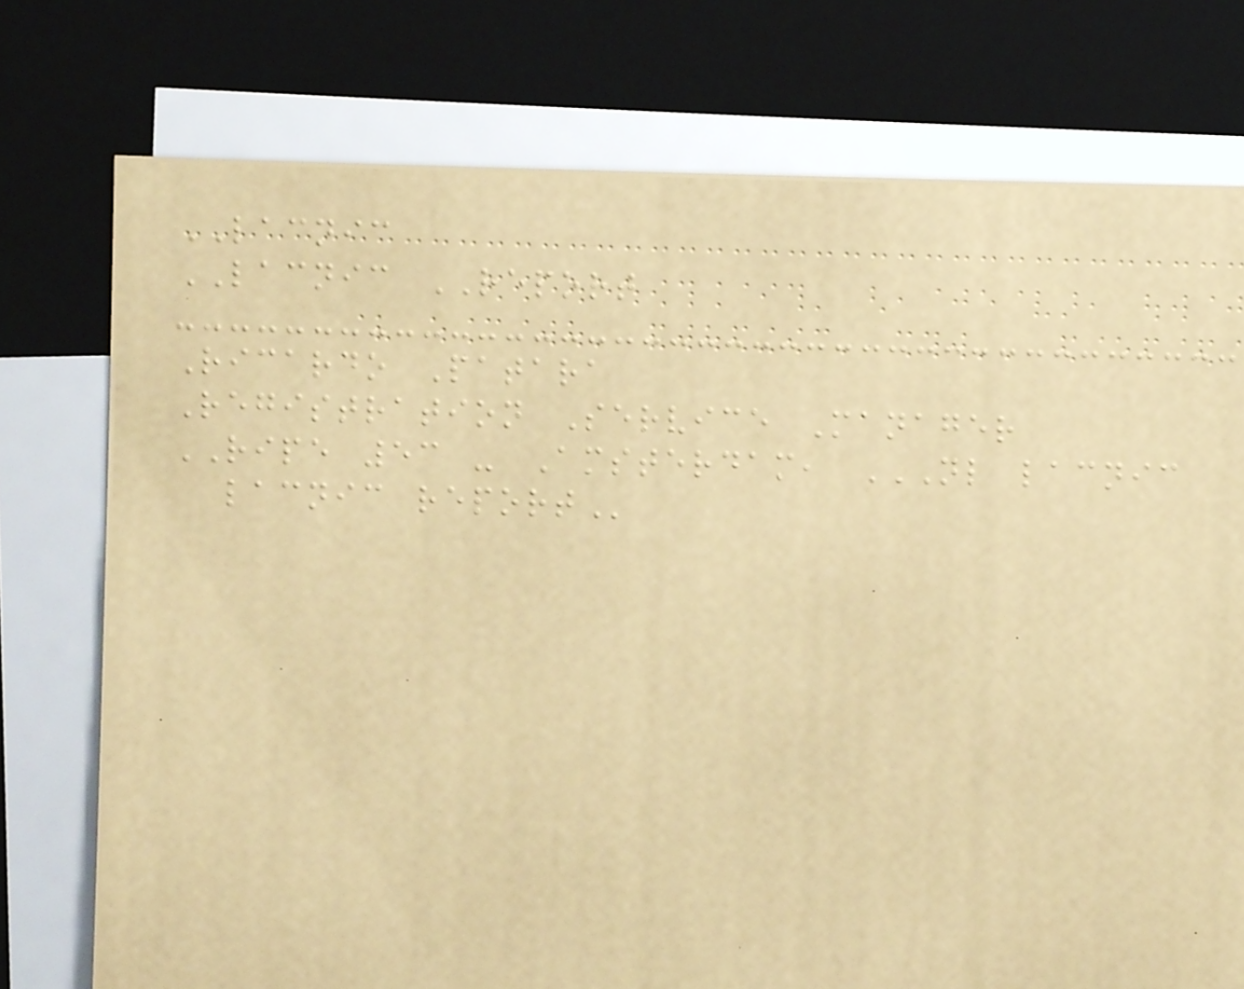LACNIC
LACNIC REPORT
Ricardo Patara
Registration Service Manager
RIPE 53 - Amsterdam, NL LACNIC
LACNIC REPORT
